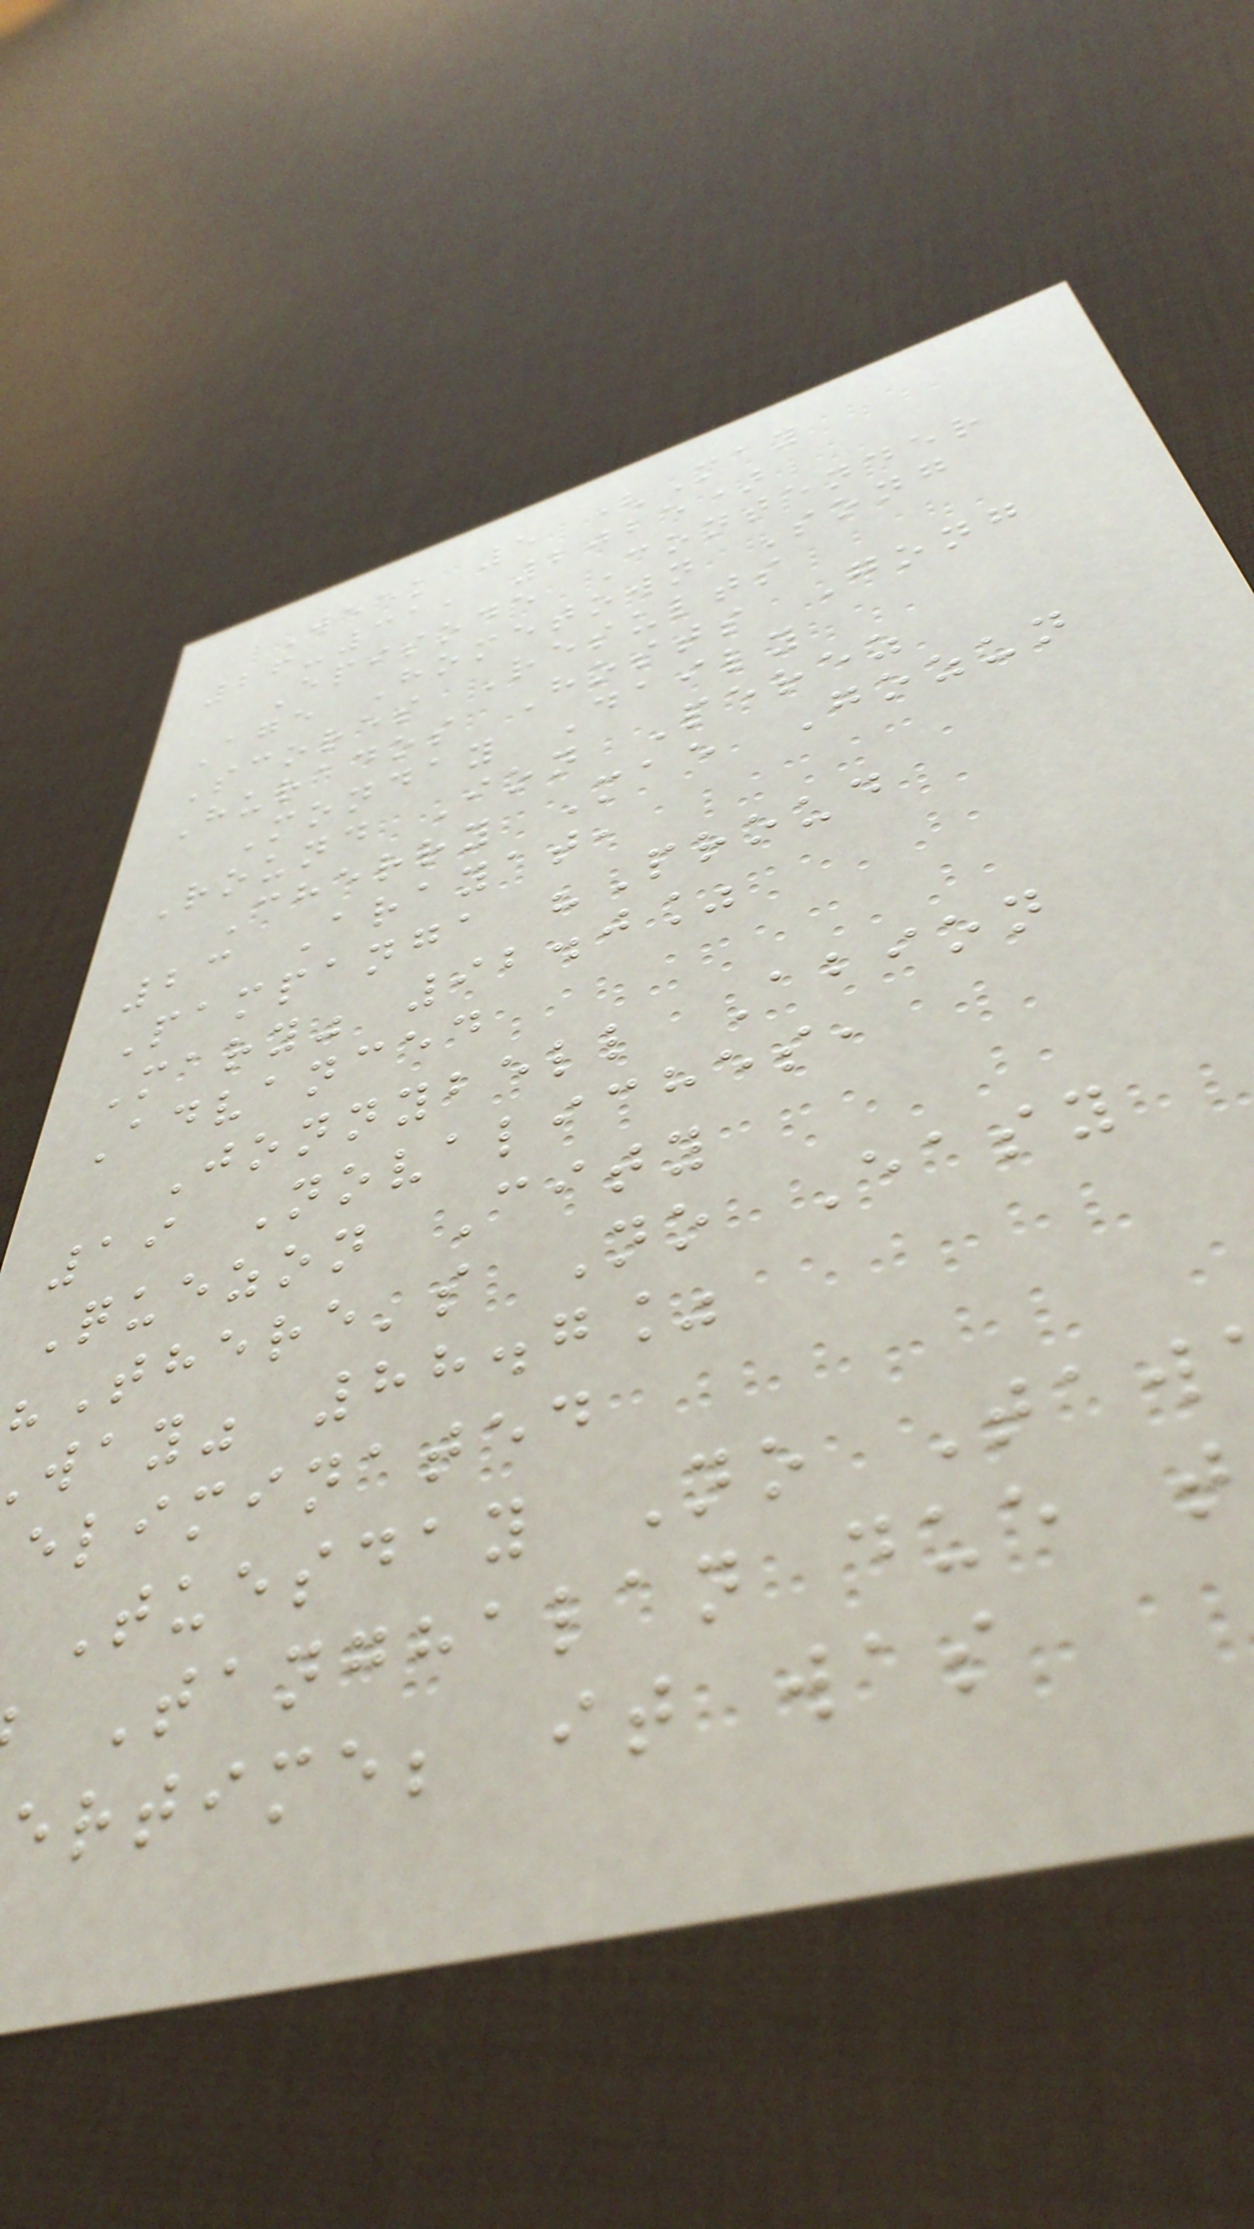Week 5 (May
26-31, 2025)
Episode Contender
Age Hometown Song
Scores Results
Hurados Hosts Gong
Monday Daily
Round Ion Perez
Cherry Mae Gozun
23 Arayat,
Pampanga "Proud
Mary" 92.0%
Advanced
Jonnybell Abion
19 Novaliches,
Quezon City
"There's No Easy
way" 88.7%
eliminated
Tuesday No Taw
Tanghalan due t
ertime; it was
